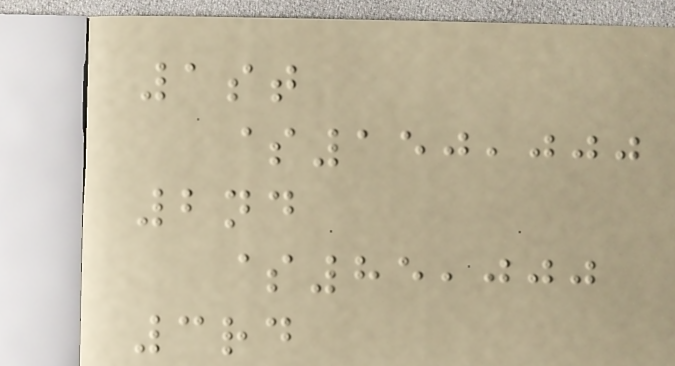1st
$150,000
2nd
$85,000
3rd
